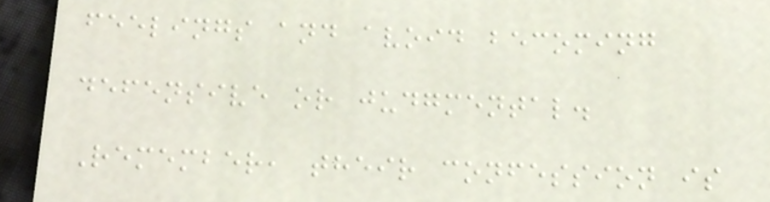feelings and avoid becoming
defensive or judgmental.
Remember, their confession is
